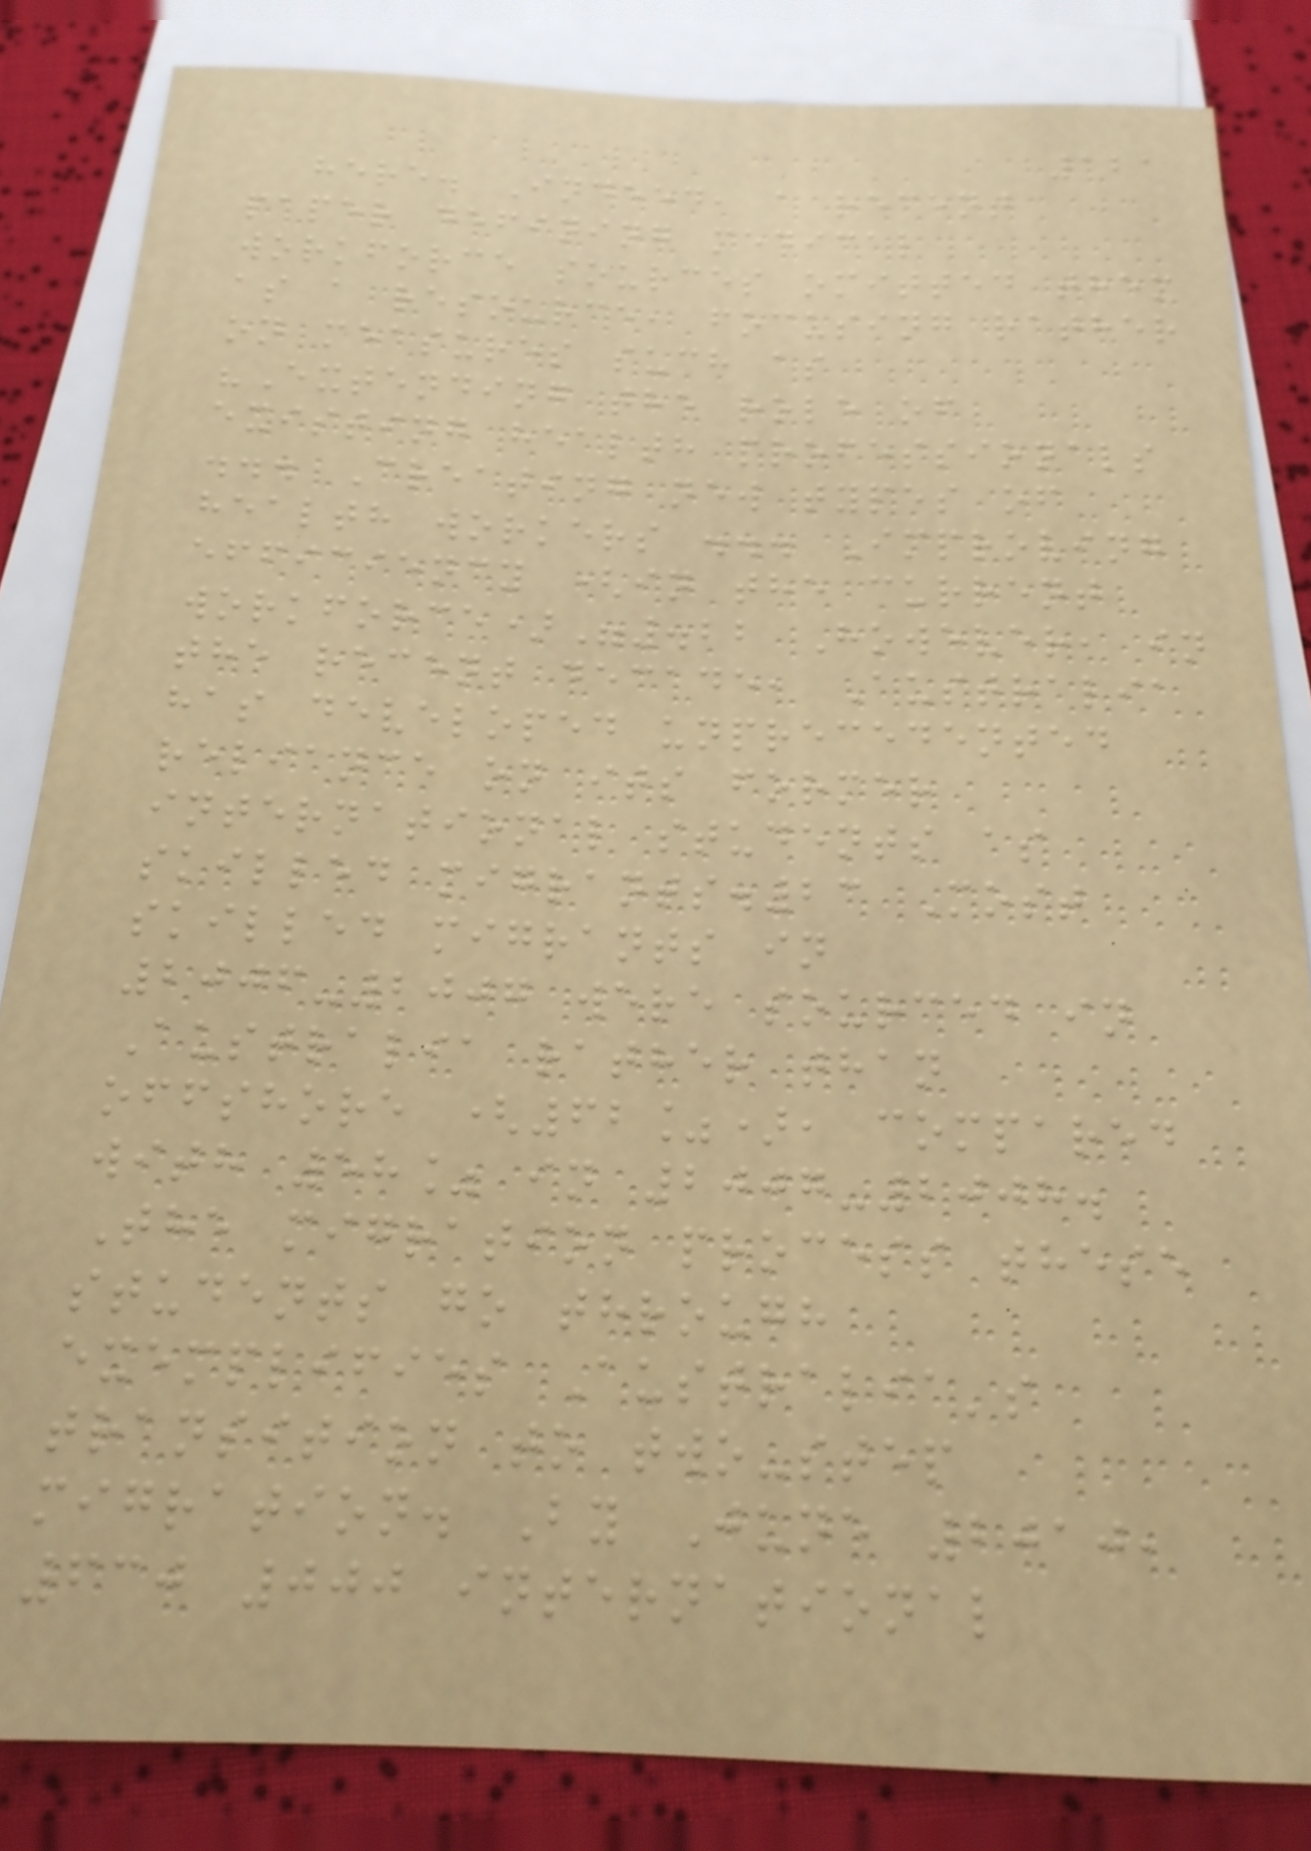121
here. Indeed, a recent
paper defining medical
workforce sources omitted them
as a resource, focusing rather
on measures such as
"Extending the role of
existing health professionals
... Creating new types of
health workers ... Improving
efficiency (in the current
workforce)".22 However, in
the recent decade, Australia
has developed unprecedented
reliance on its former
international students as
skilled migrants.23 Most
skilled migrants in
2006-2007 were sourced in
Australia rather than
offshore (62%), compared
with 58% in 2007-2008.
The migration process these
students go through
exemplifies Australia's
transition to two-step
migration. By June 2010,
630 000 international
